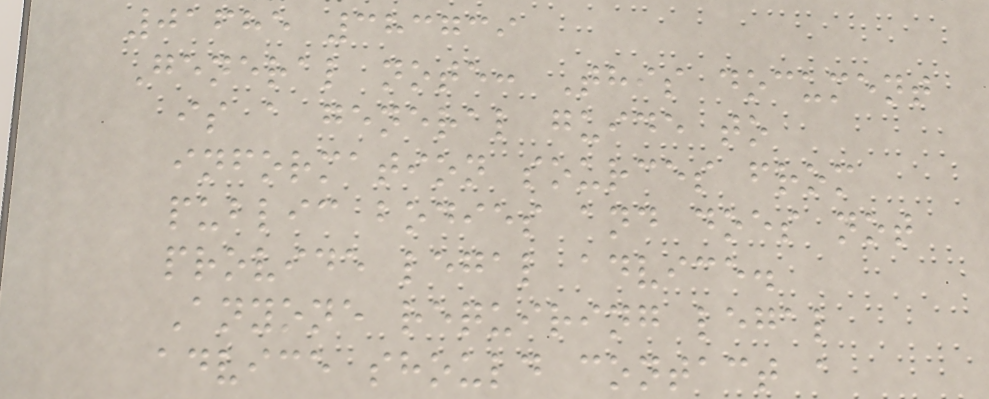01685 383739
General note: This document
is a general guide to
information sources from
public bodies and does not
provide legal advice.
Anyone requiring legal
advice should contact a
